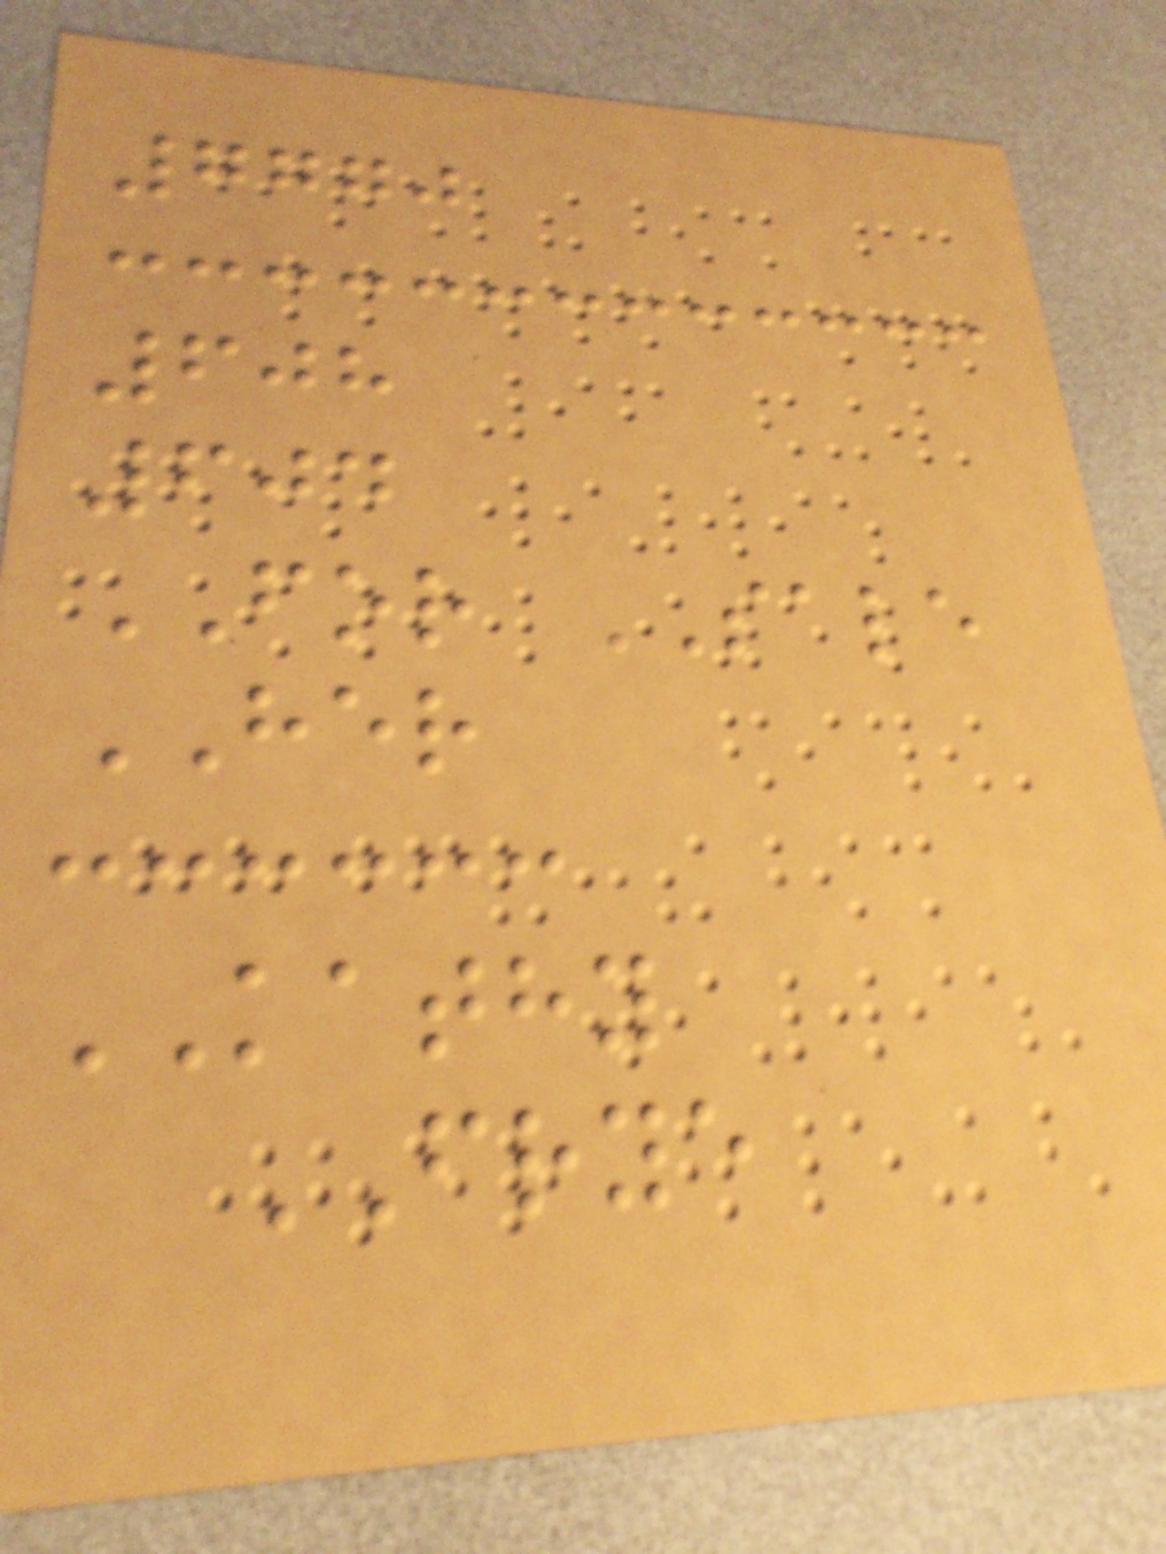7770
608
604
FOR SALE
HER
KATHY
FRYE
